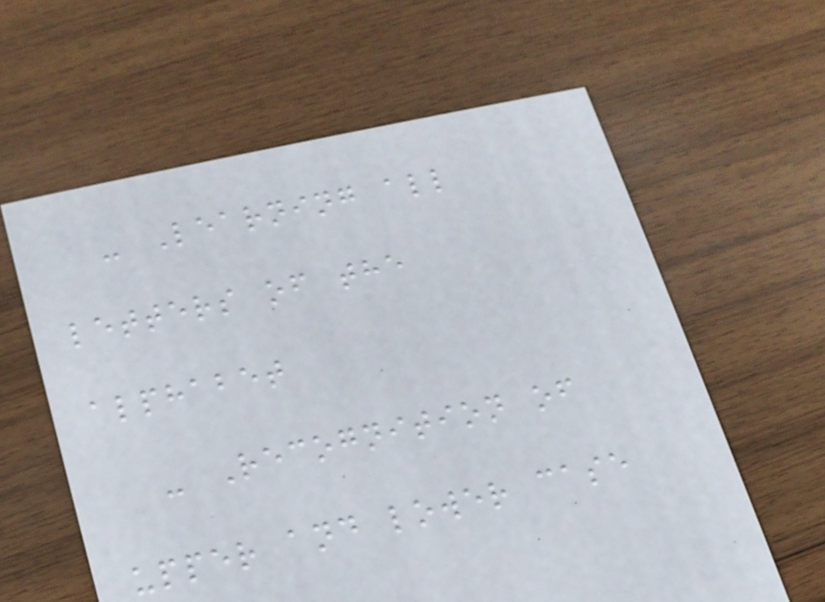- Learning all
letters of the
alphabet
- Recognition of
upper and lower case
